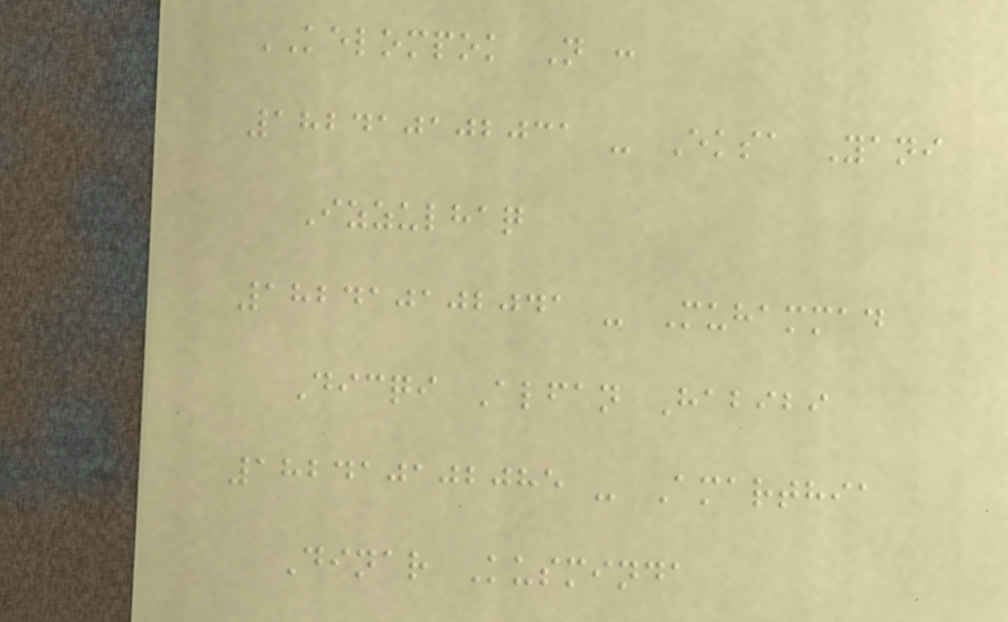KELOMPOK N :
182410102031 - Eksa Yani
Izzulhaq
182410102041 - Muhammad
Dicqi Alfan Habibi
182410102085 - Amarthia
Dinar Kusminda
